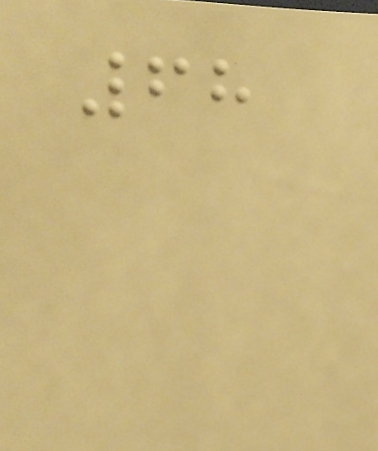68
